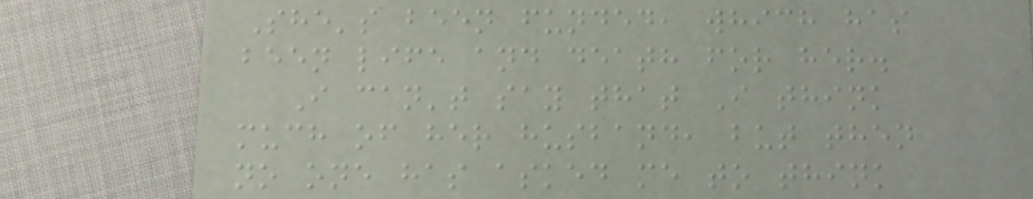She's been funded, which has
been life and death for her.
I can't say that I think
much of her husband, but then
no one has asked me to think
